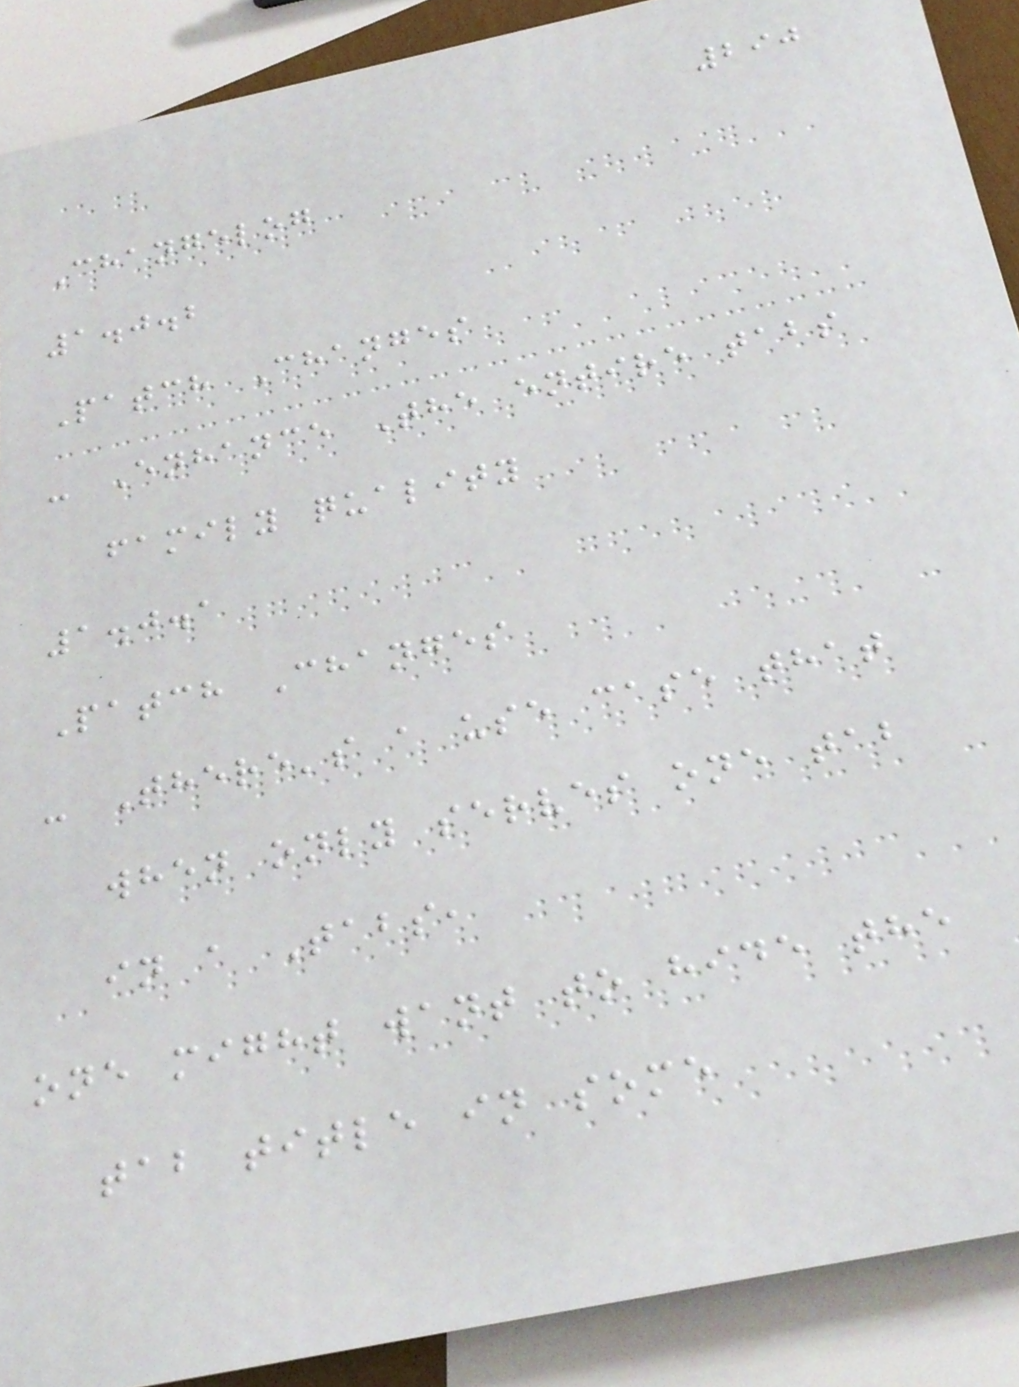290
Changelog
1.0.2
Patch Changes
- Enhance The entire tabs
family quality
1.0.1
Patch Changes
- There's a use case that
when only serves one tab
in a Tabs,
one might want to hide the
tab title in some
